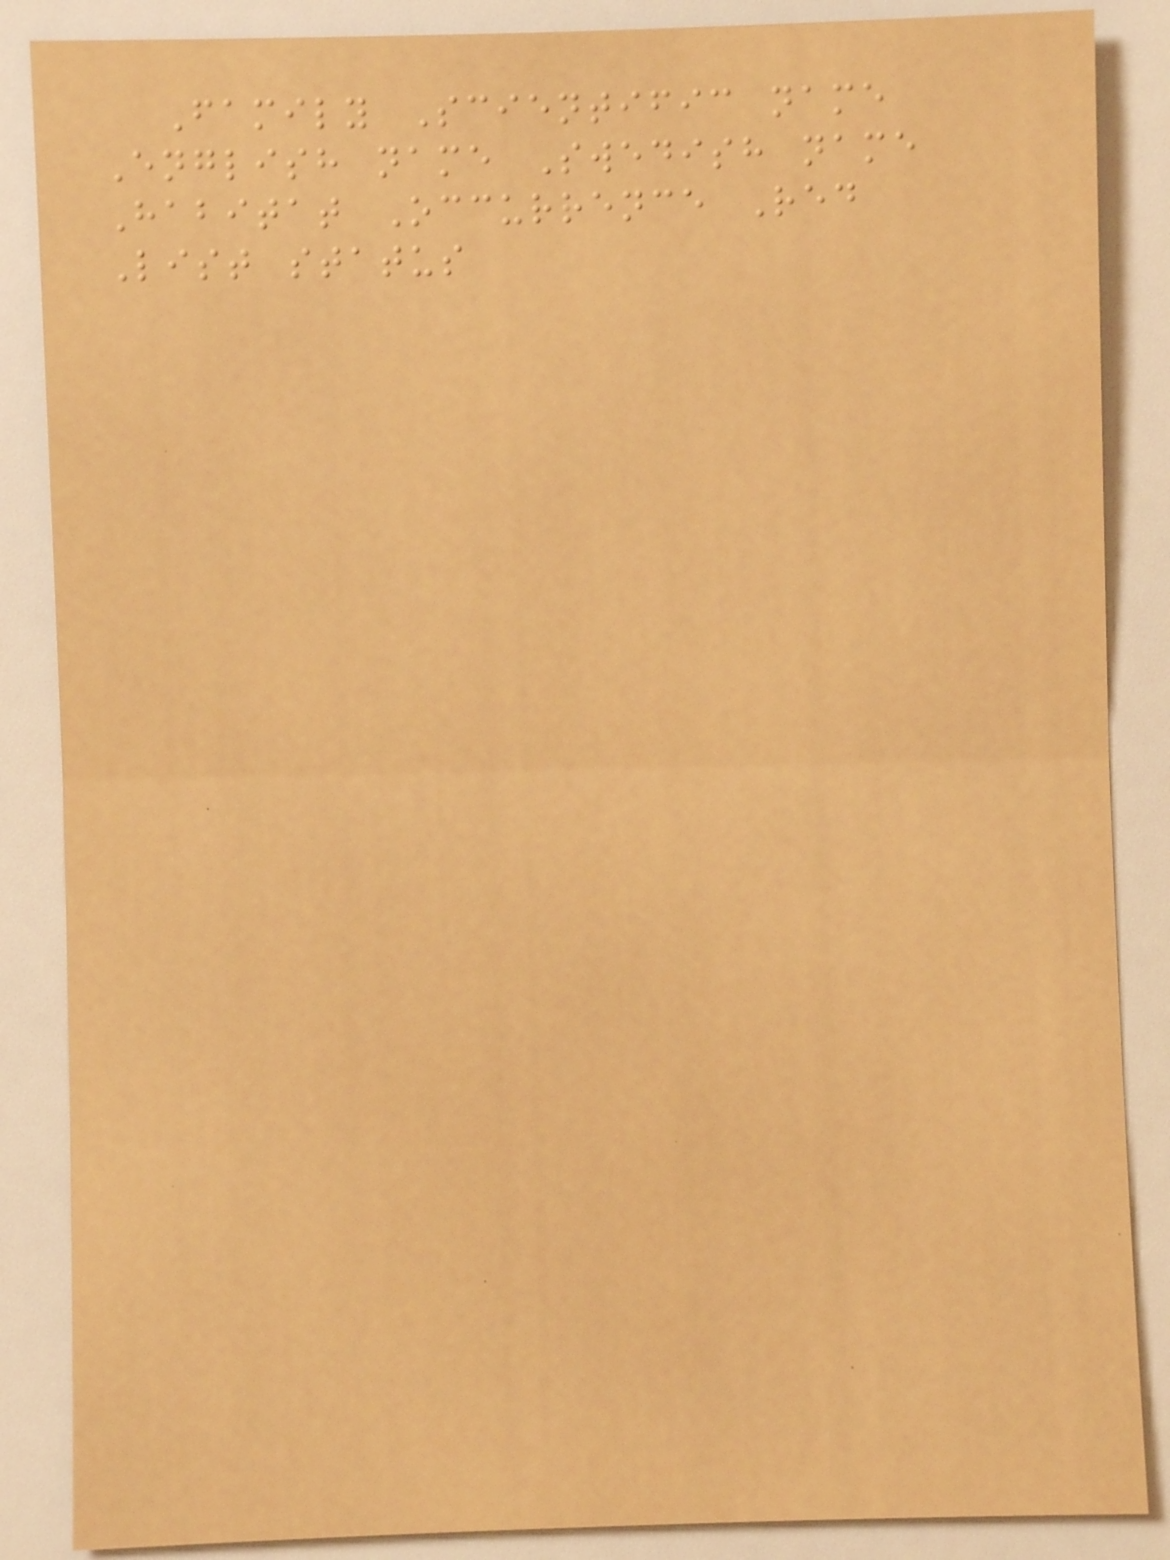Family Scientific name
English name Swedish name
Habitat Occurrence Red
List status
